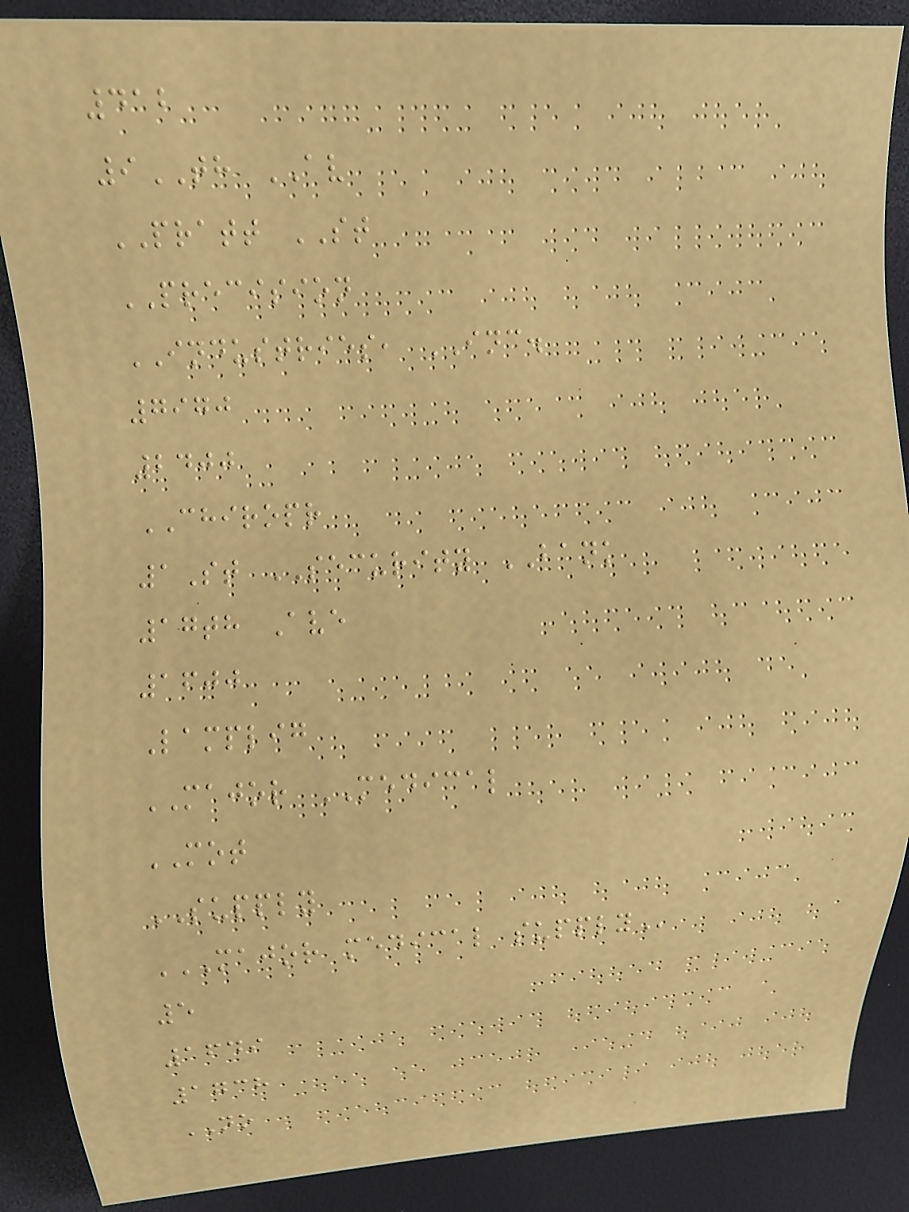412
9TH AV
PRATT ST
PRECISION
INDUSTRIES, INC.
7970
2400
CHIROPR
1St SECURITY BANK
17th Ave
1600
Lamplig
MAJOR MEDICAL
MOT
SUPPLY
MAJOR MEDICAL SUPPLY
5
1649
1738
NO
